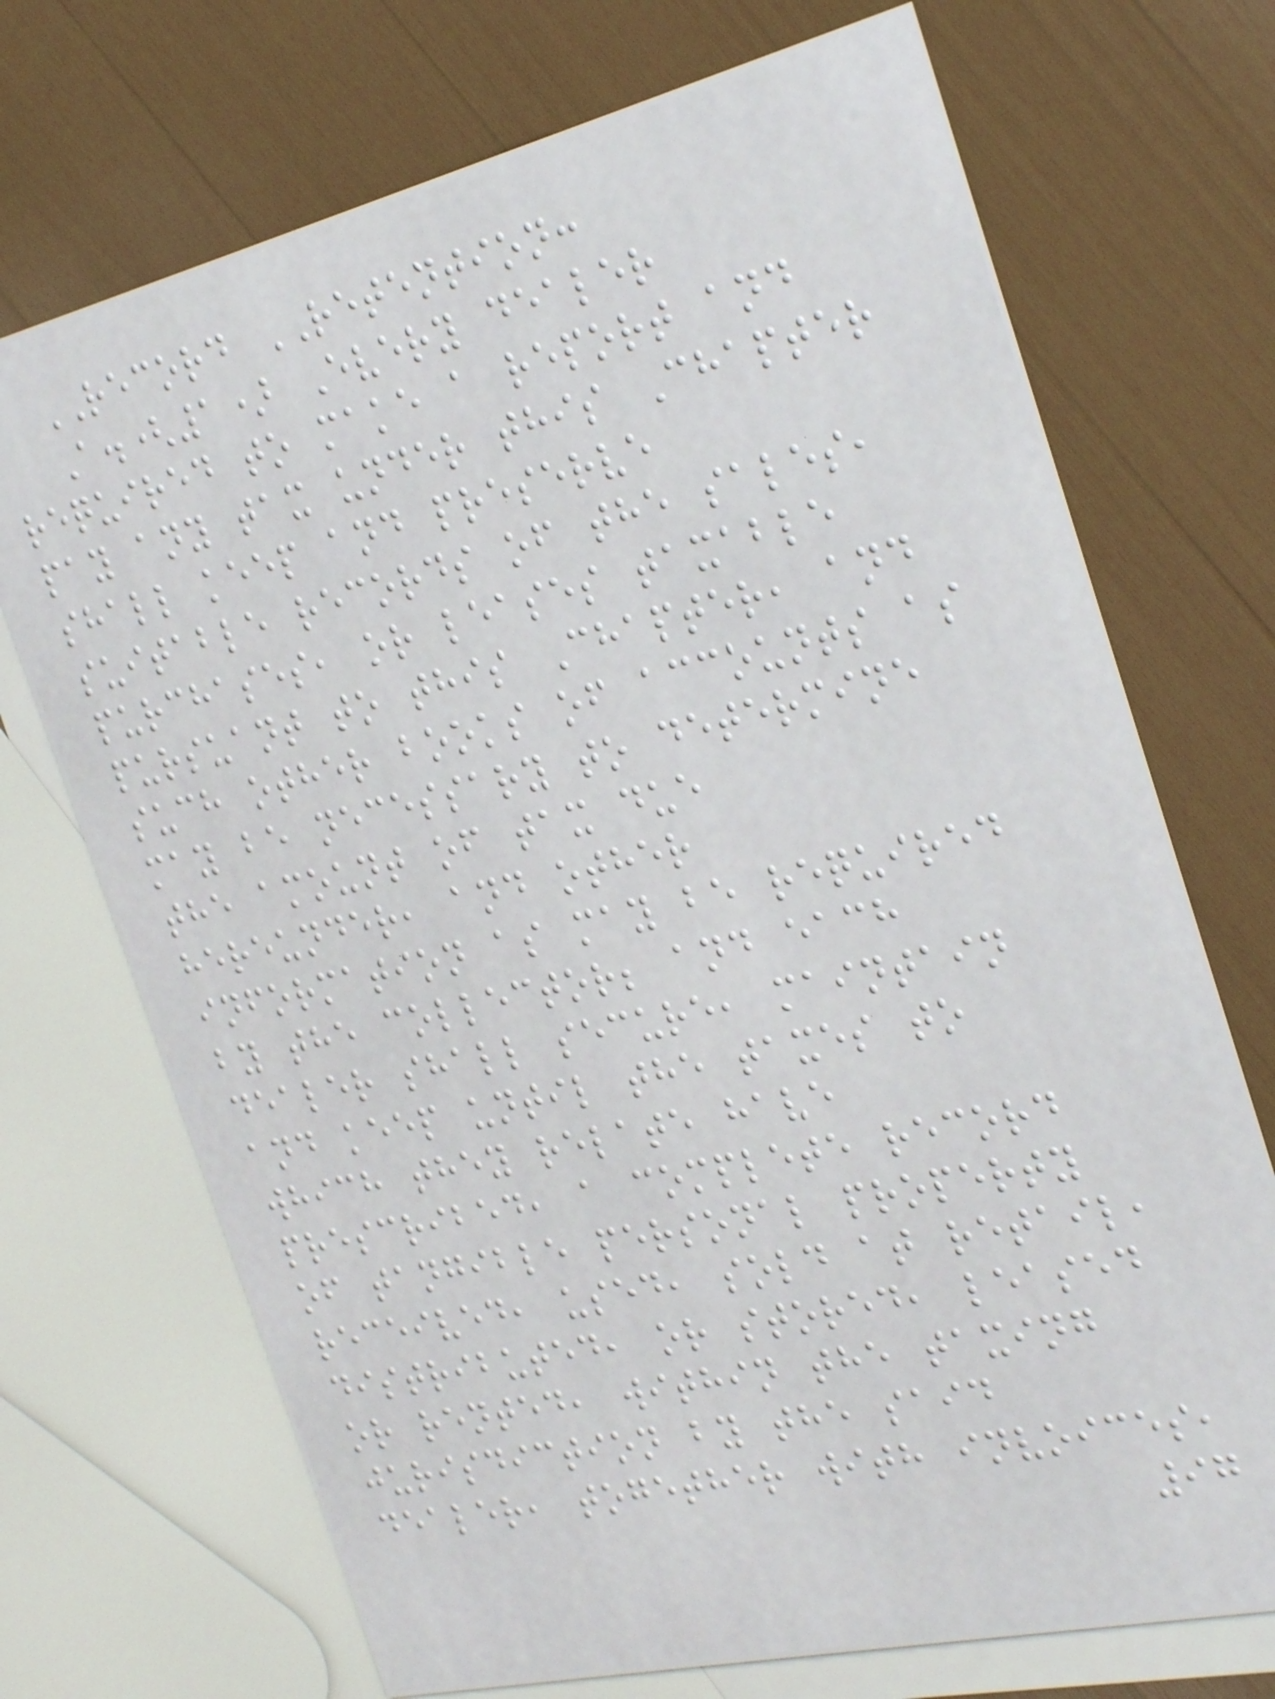RECORD RETENTION:
A.(1) Every dealer
required to make a report and
pay any tax under this Chapter
shall keep and preserve
suitable records of the sales,
purchases, or leases taxable
pursuant to this Chapter, and
such other books of accounts as
may be necessary to determine
the amount of tax due
hereunder, and other
information as may be required
by the collector; and each
dealer shall secure, maintain
and keep until the taxes to
which they relate have
prescribed, a complete record
of tangible personal property
received, used, sold at retail,
distributed, or stored, leased
or rented, within the taxing
jurisdiction by the said
dealer, together with invoices,
97
